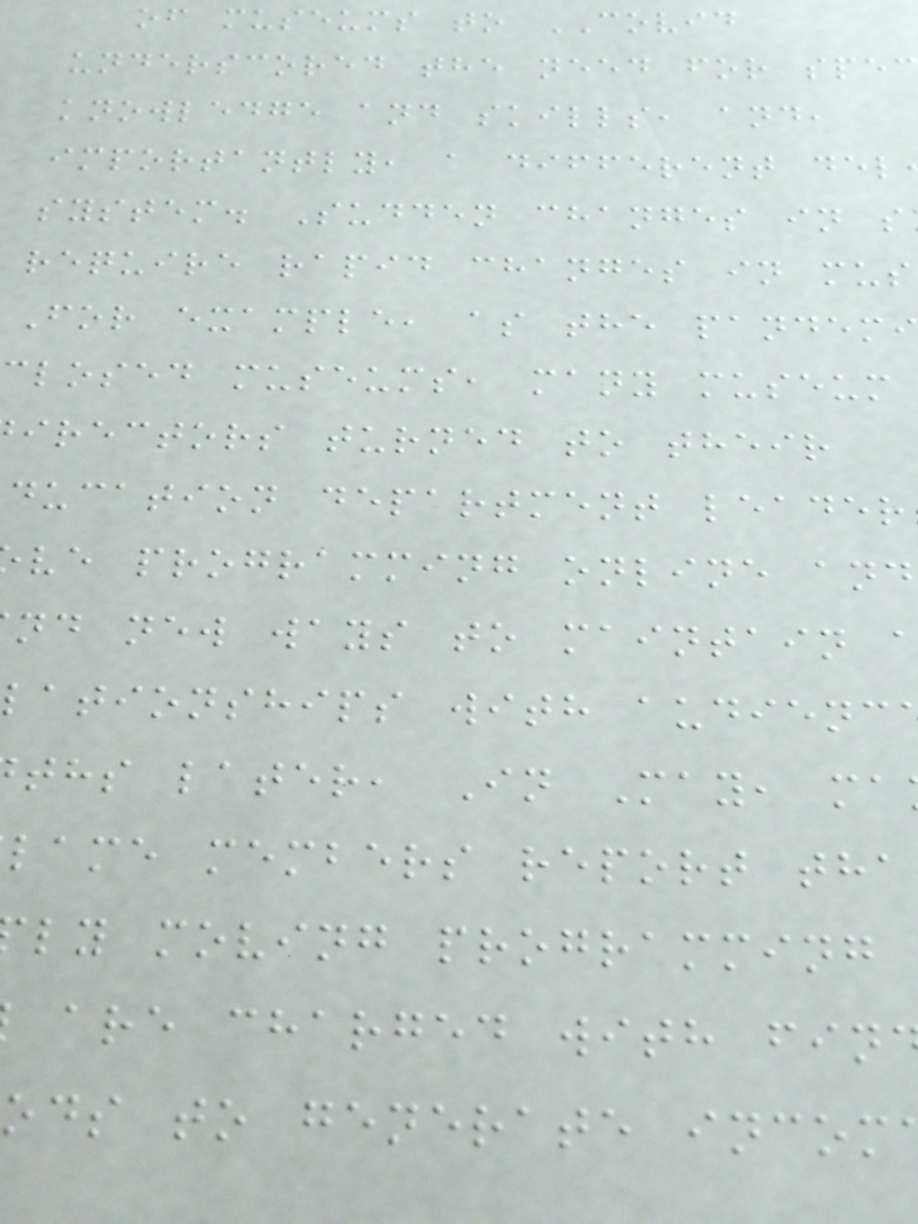of museums to COVID
underscored the need for spec
knowledge and skills, and,
importantly, a different del
system. Sudden changes in s
require rapid changes in mus
For example, as the pandem
losed museums, many museum
irectors turned to their
ducation department leader
ve programming online and
nd new ways to maintain
lationships with audienc
ths later, In May, ma
lame members report tha
ly moving programming
are charged with fin
ods to generate incom
